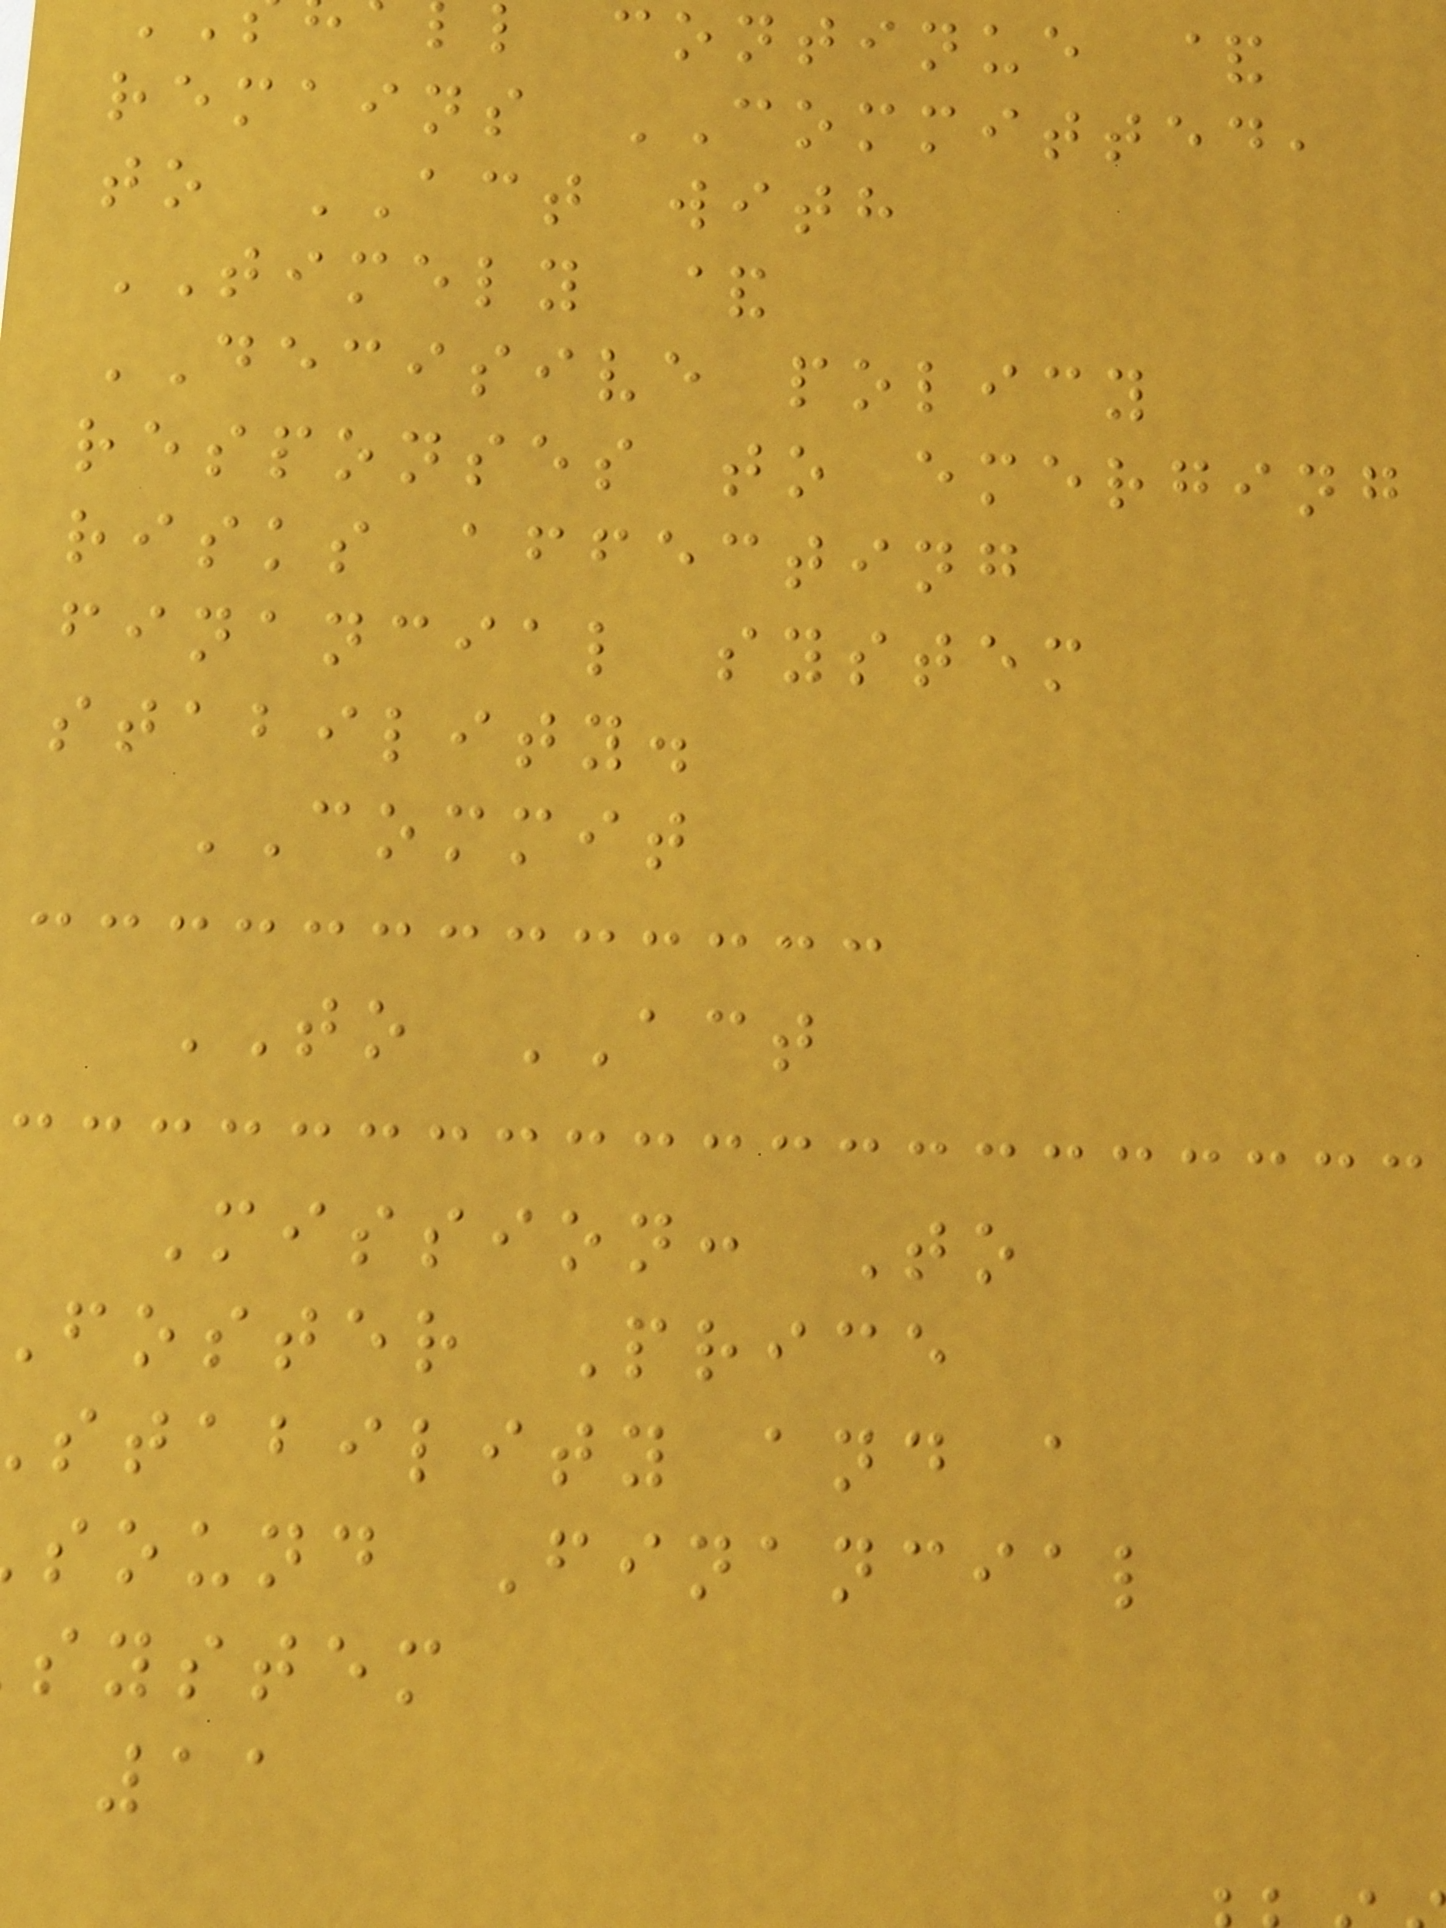l continue &
remains COMMITTED,
to ACT with
TIMELY &
DECISIVE policy
responses to emerging
risks affecting
financial system
stability.
COMMIT
TO ACT
Mission: To
foster Price
stability and a
sound Financial
system
11
